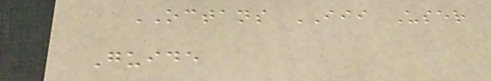OCTANS III User
Guide
